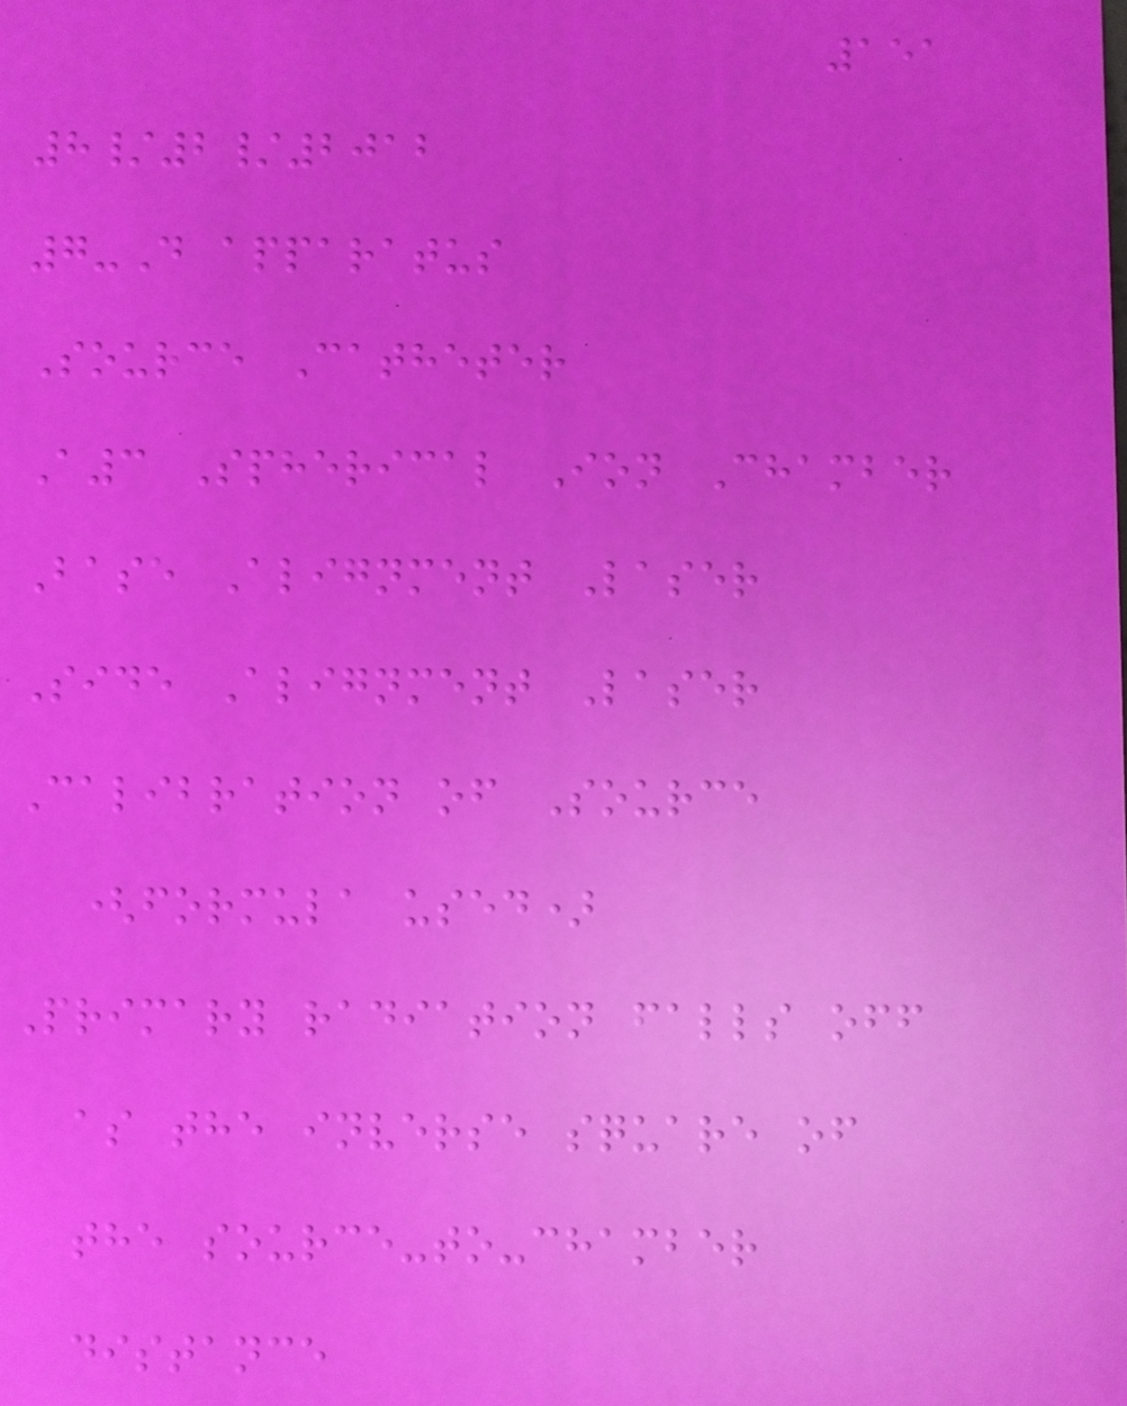151
8/2/2012
7-D apparatus
Source Catheter
A3 Spherical Ion Chamber
Base Alignment Laser
Side Alignment Laser
Calibration of Source
(formula used)
Primary radiation falls off
as the inverse square of
the source-to-chamber
distance
